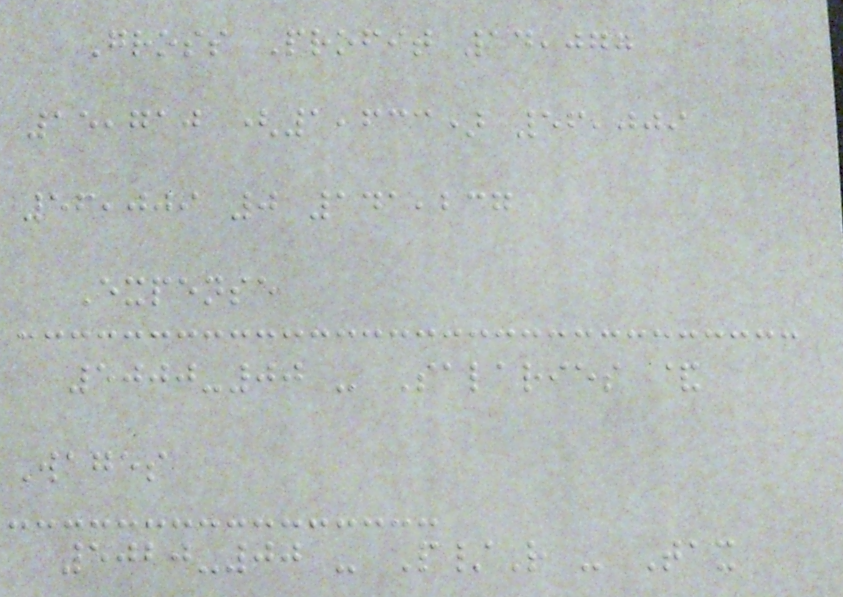Gross Profit 14,077
15,710 (1,633) 56,009
56,009 0 141,237
Expense
5000-00 - Salaries &
Wages
5020-00 - P/R - Tax
